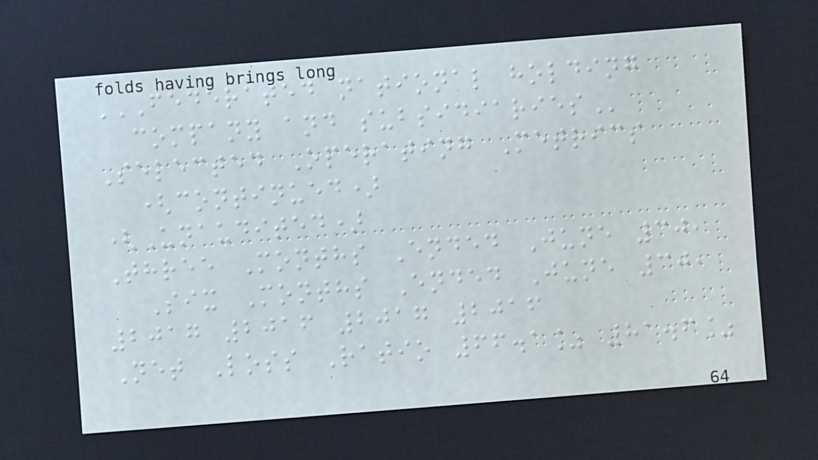FEDERATED NATIONAL HOLDING
COMPANY AND SUBSIDIARIES
Selected Operating Metrics
(continued)
(Unaudited)
Three Months Ended June 30,
Six Months Ended June 30,
2017 2016 2017 2016
Net Loss Ratio 66.1% 81.6%
